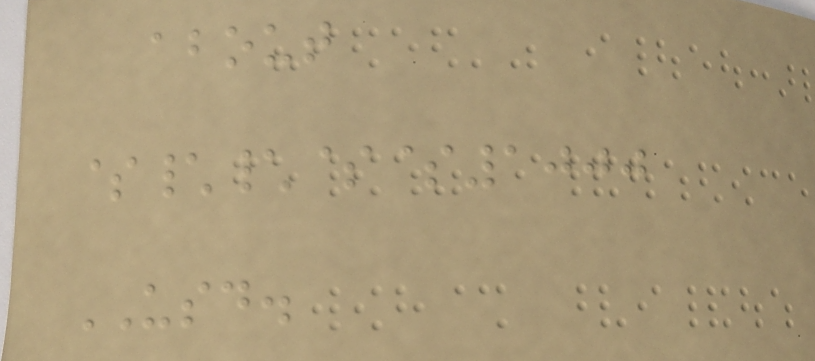about
$\\$$1000
USD.
